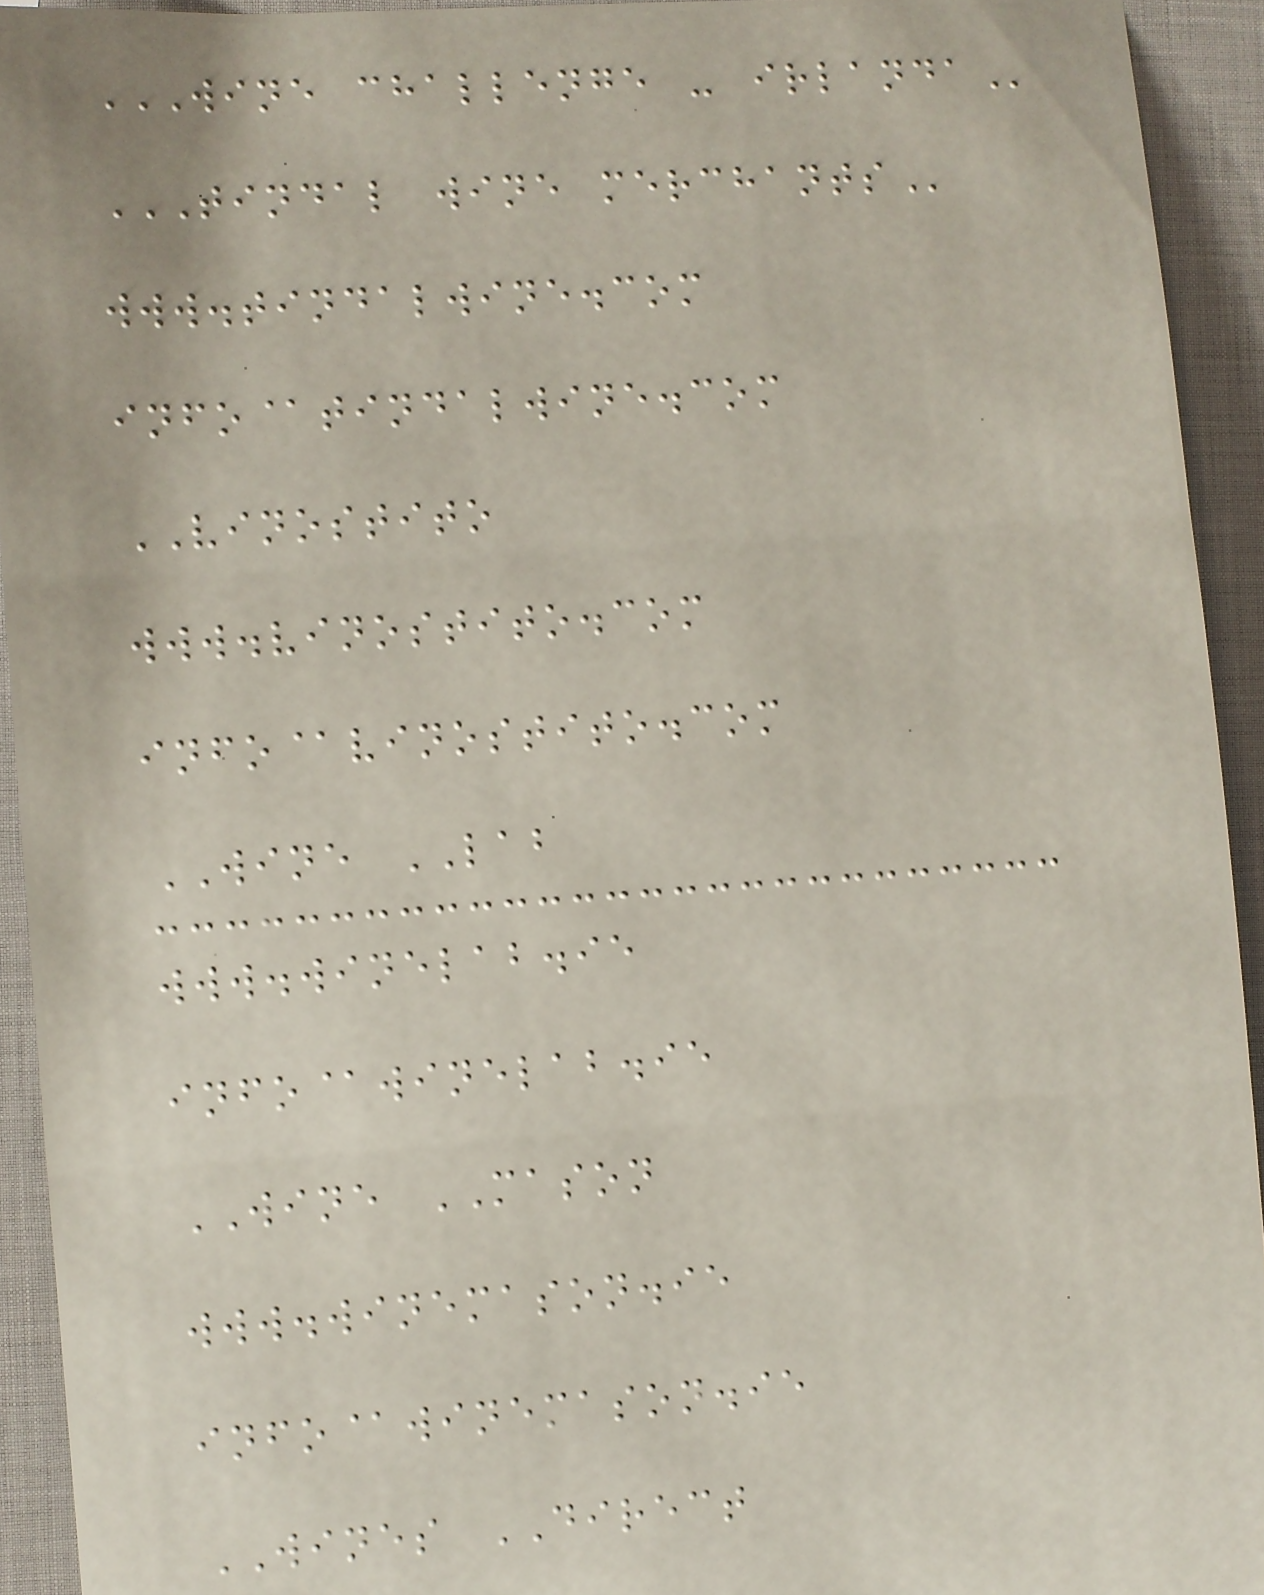WINE CHALLENGE - IRLANDA
TINDAL WINE MERCHANTS
www.tindalwine.com
info@tindalwine.com
VINOSTITO
www.vinostito.com
info@vinostito.com
WINE LAB
www.winelab.ie
info@winelab.ie
WINE MASON
www.winemason.ie
info@winemason.ie
WINES DIRECT
